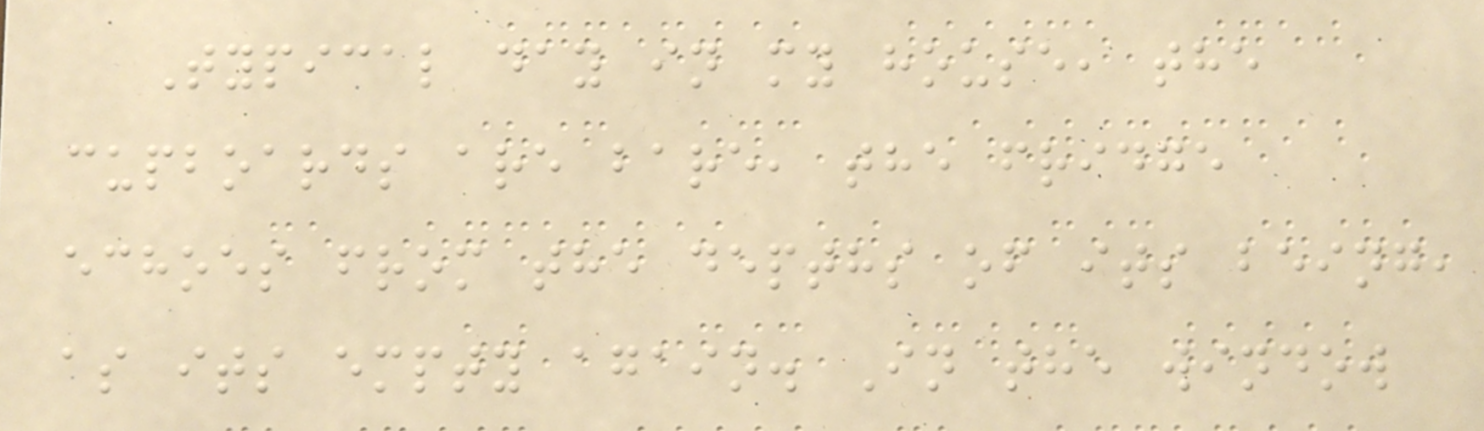Typical day in my house, the
cupboards are bare, the fridge
echoes from the depths of its being,
as its empty again. In the window
